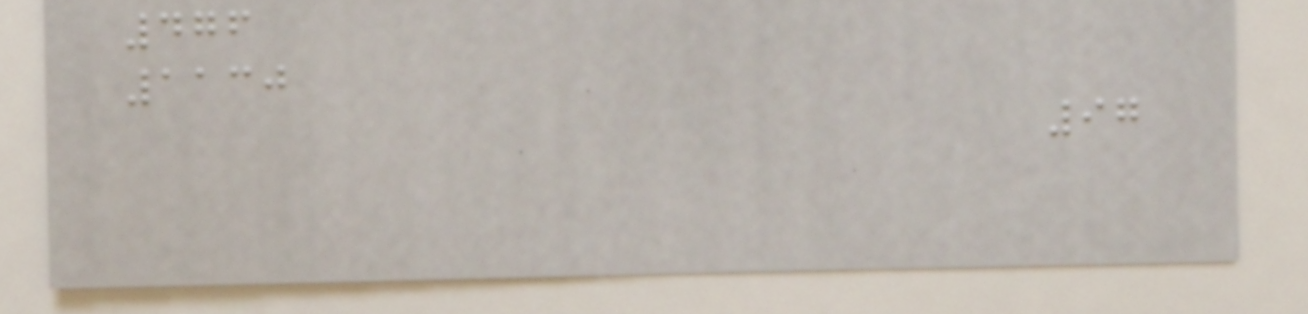476
1130
97
